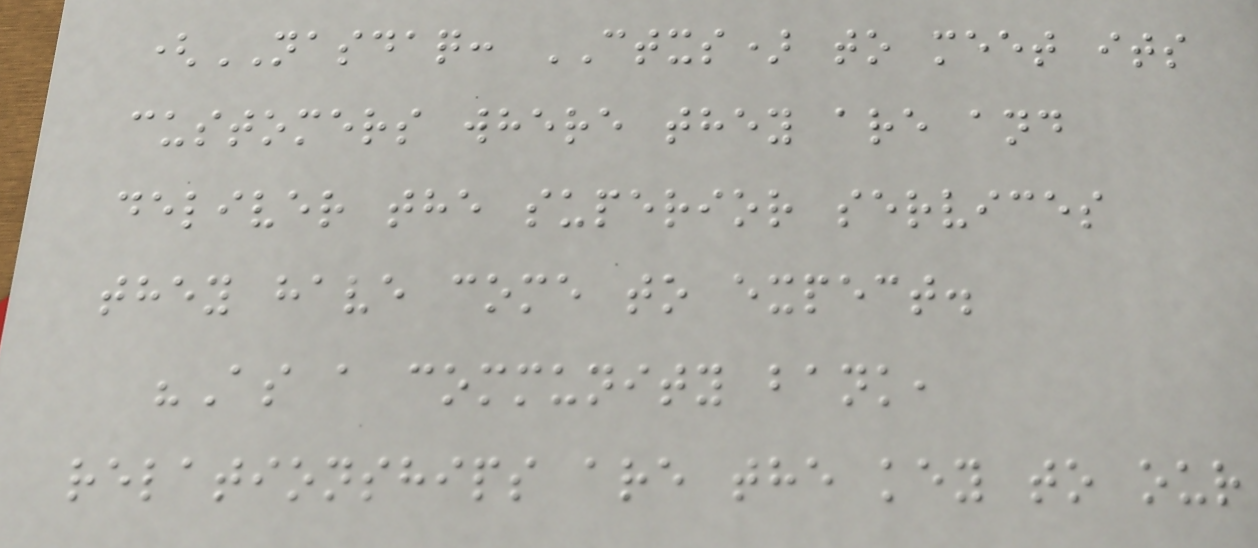(NASDAQ: CTXS) to meet its
customers where they are and
deliver the superior services
they have come to expect.
"As a community bank,
relationships are the key to our
